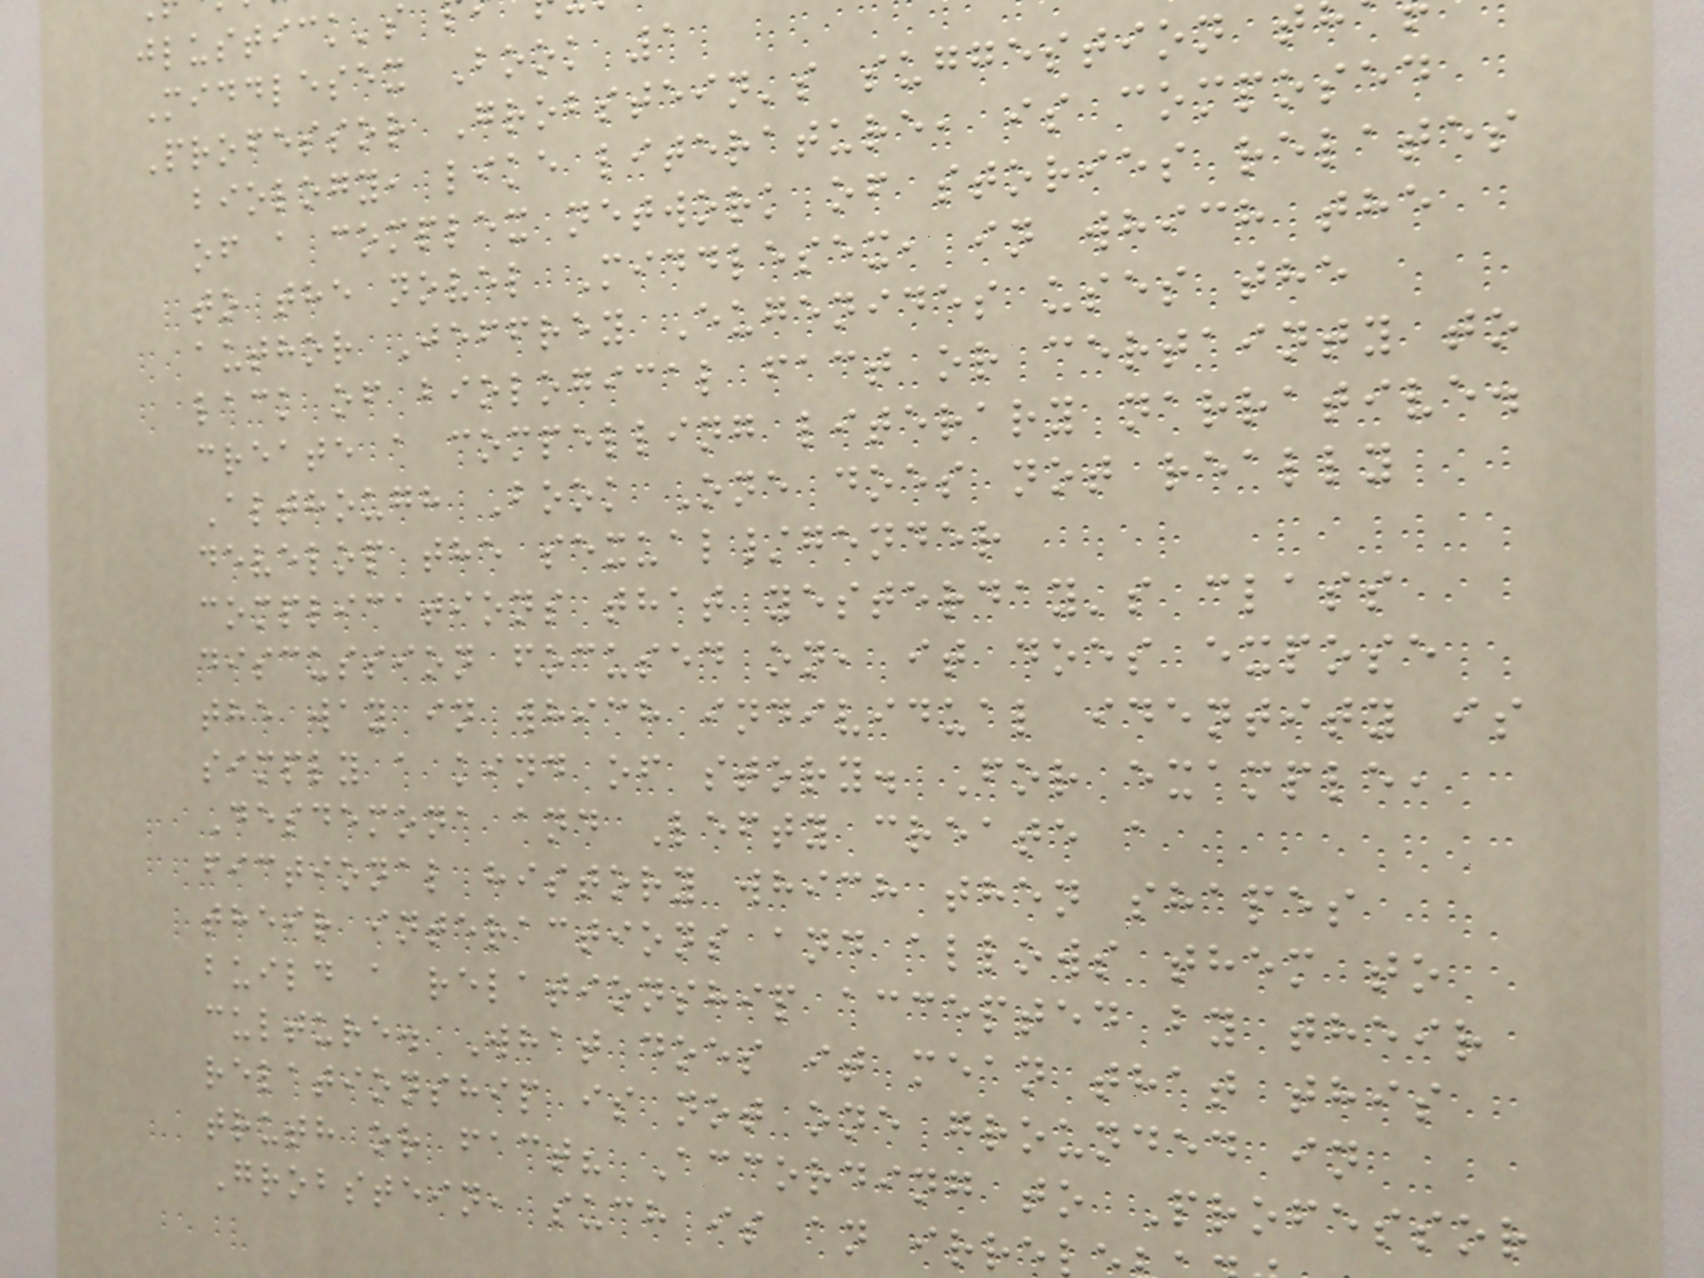jlustick's
Middlesex Book 1
Professor Grobstein's suggestion t
biology, like literature, is composed
of a complex network of stories relates
to the novel Middlesex, in which the
author Jeffrey Eugenides uses the
lack of biological fact or certainty to
create a compelling literary narrative.
Although Book One does not really
develop the sexual/gender
complications that yesterday's class
discussion focused on, it does expose
the way in which individual identity is
simply a kind of story. For example,
Desdemona and Lefty create a
fictional history which then shapes
their interactions and allows them to
build a relationship accepted by their
culture. What does it mean that this
relationship is not one grounded in
truth or fact? According to Professor
Grobstein, such is an irre
